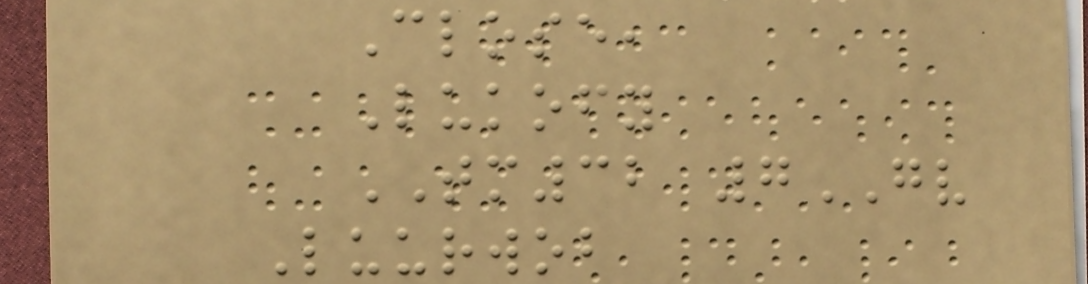Close,
Lukofy
TM32 7GV
Luurwob
